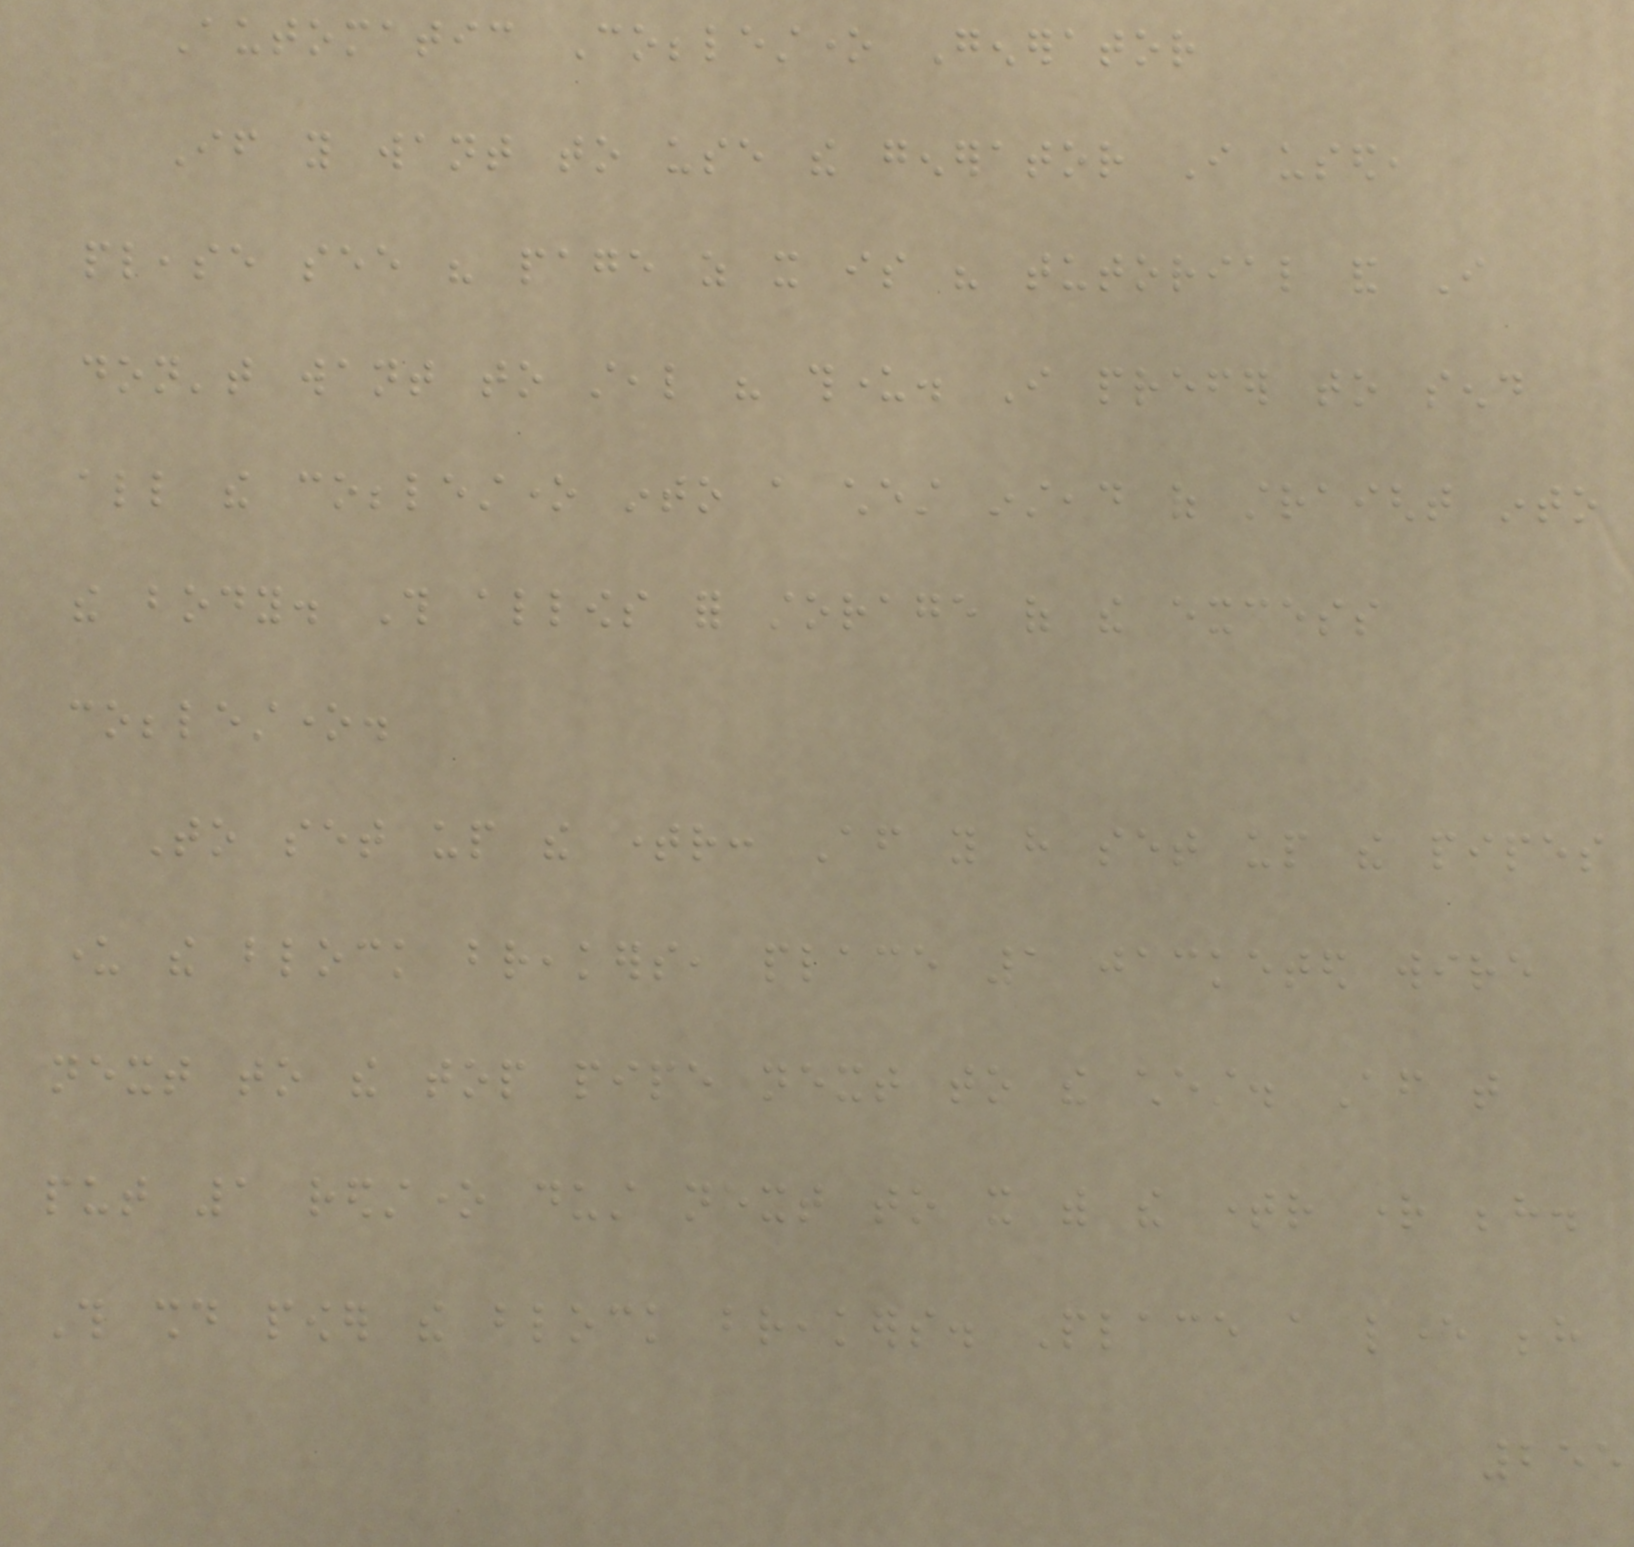Automatic Cobblestone Generator
If you want to use the generator I used,
please see his page as it is his tutorial and I
don't want to steal his thunder. I prefer to send
all the cobblestone into a chest instead of straight into
the body. This allows for storage of the excess
cobblestone.
To set up the timer: After you have set up the pipes
under the block breakers, place 1 jacketed wire
next to the top pipe next to the chest. After that
put 1 redstone dust next to it with the timer right behind.
This should power the block breakers. Place a lever behind
255
